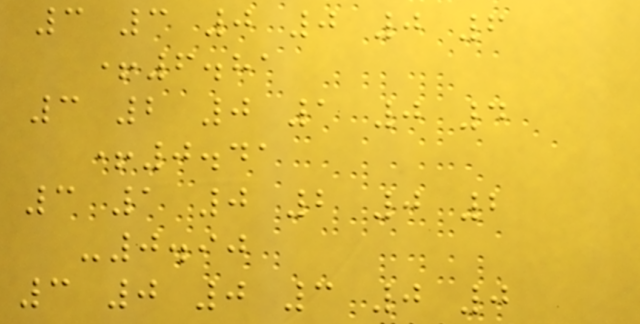3 3 0 0 0 6
+6.81
3 2 0 1 0 4
+0.41
3 1 0 2 0 2
-0.90
3 0 0 3 0 0
